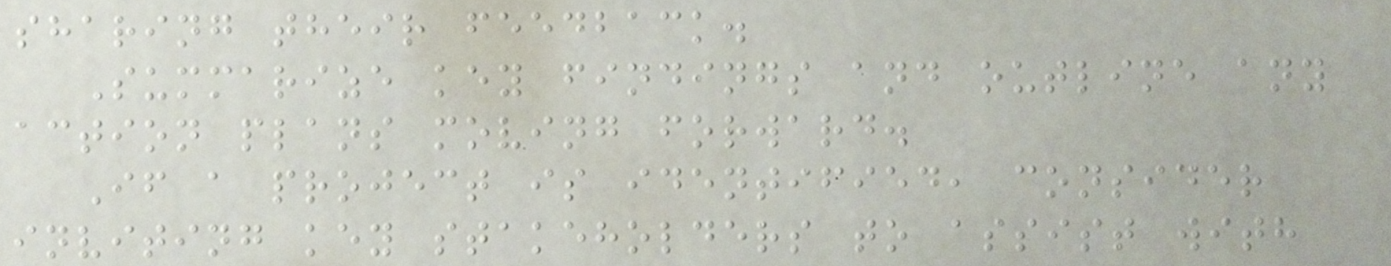sharing their feedback.
Summarize key findings and outline any
action plans moving forward.
If a project is identified, consider
inviting key stakeholders to assist with
